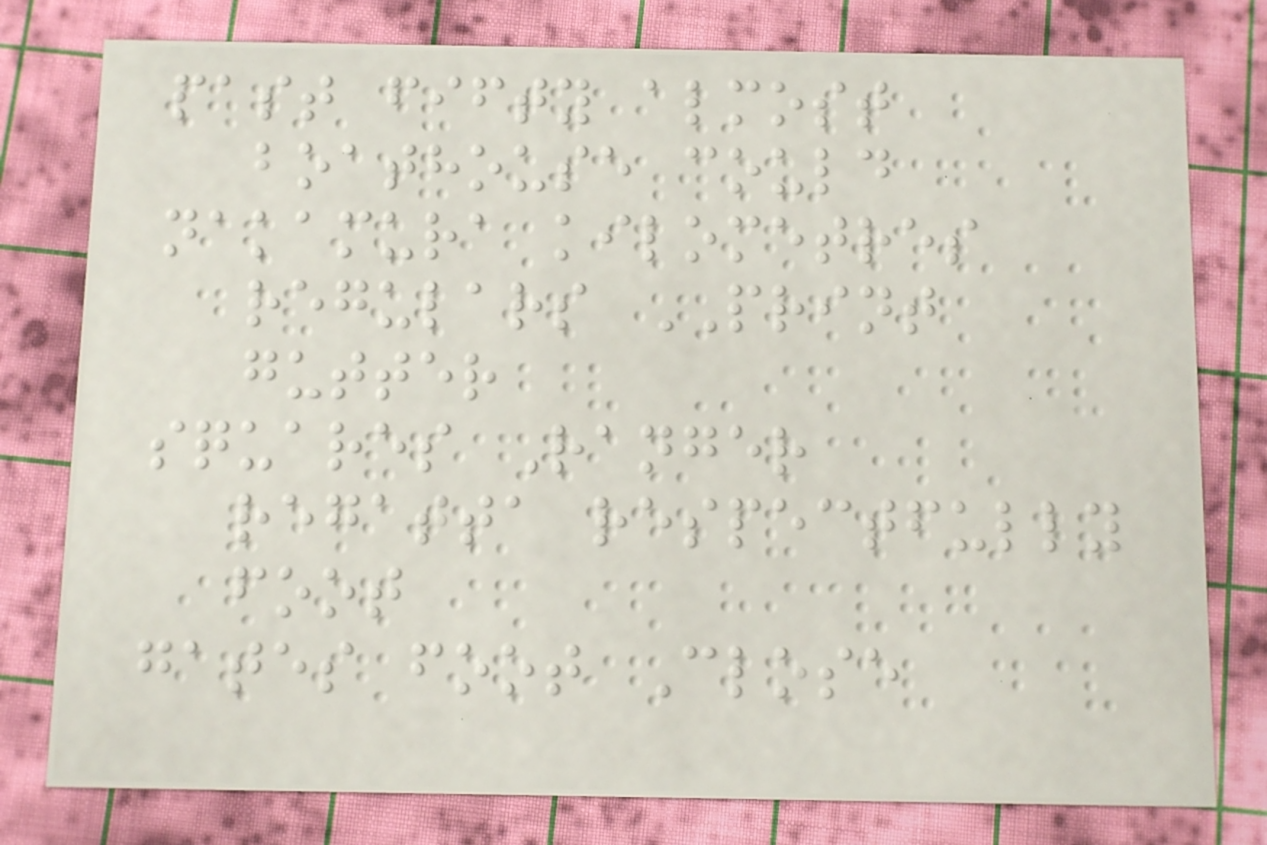past fifty almost
boathouse could
nakamura kilometres
regulars PRINT
gutter
squares Ranger
regatta respectfully
foot
gates foot Close
